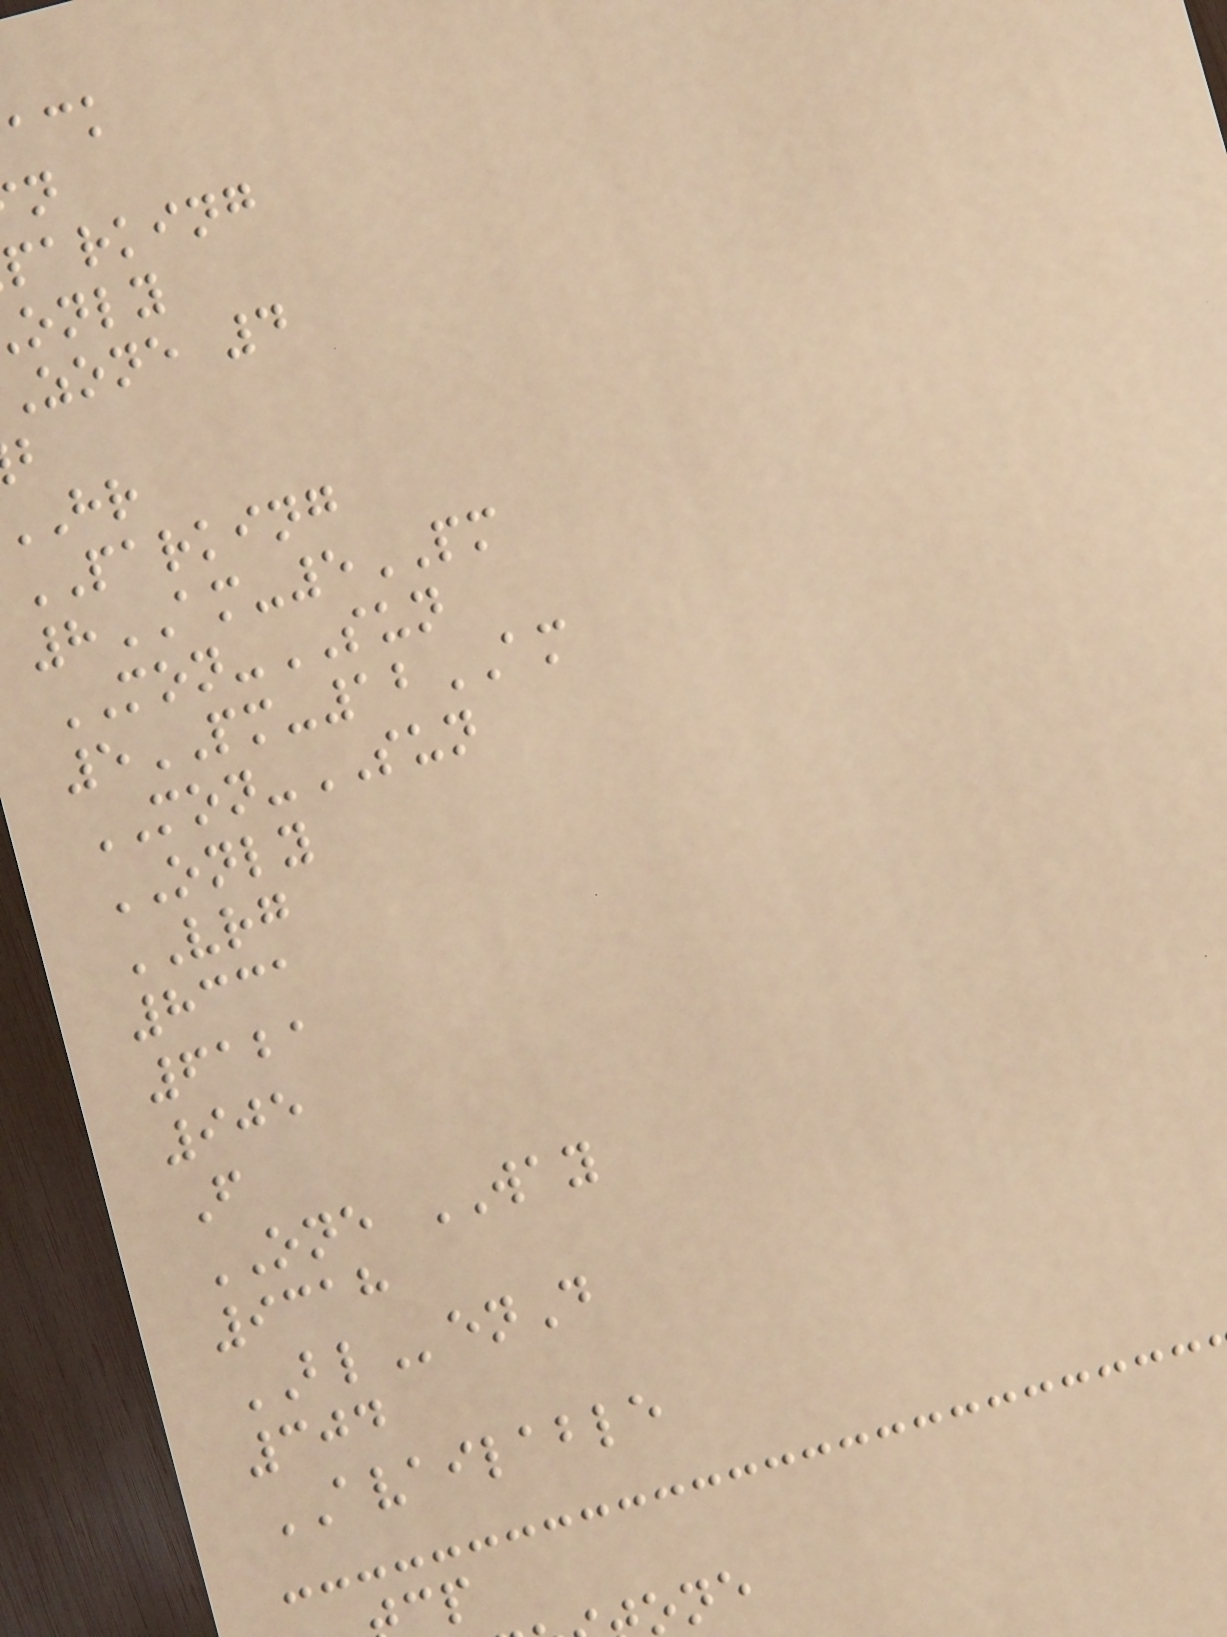parking
only
zone 4
PARKING
8AM-5PM
MON-SUN
5PM-12AM
MON-SUN
ONLY
VRG
8331
6121
905
F
ONE WAY
9318
BLenD
304
AVAILABLE
